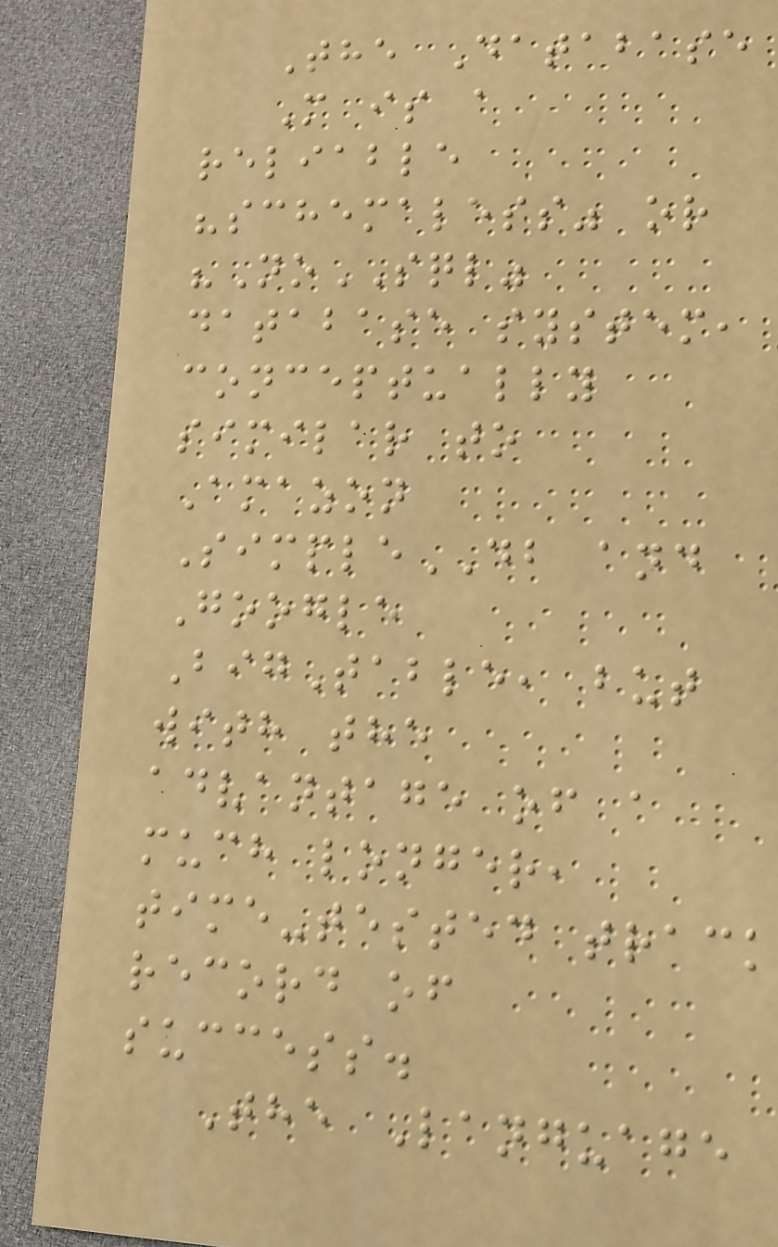The Database
M is a
reliable
"schemaless" or
"NoSQL"
database system,
conceptually
similar to
Amazon
SimpleDB and
Google
BigTable, but
with the
advantage of a
much longer,
time-tested track
record of
success.
The Language
